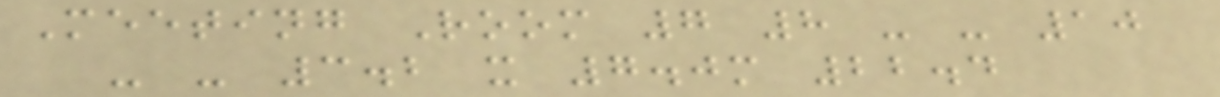Meeting Room 7 8 - - 10
- - 3.2 x 7.0m 22.4
